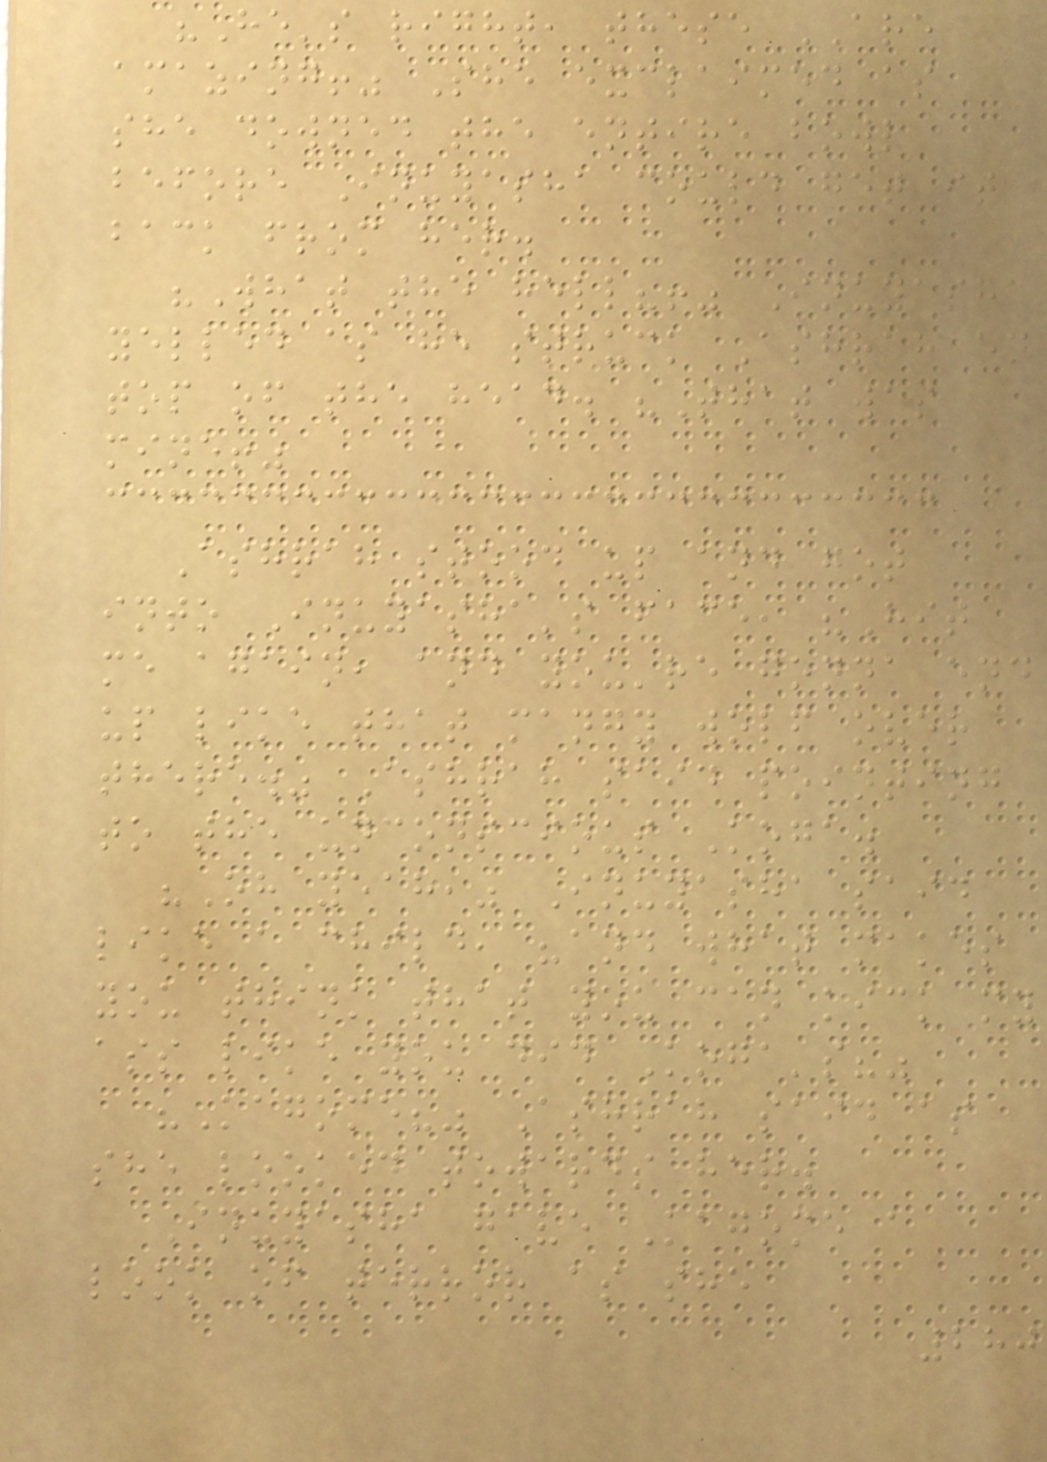"He's right, these ARE
amazing!" She exclaimed as
she downed the entire bowl
before Inuyasha could get it
back from her.
"What the hell?!" Inuyasha
yelled as he struck Ashrah on
top of the head. "That was
mine!"
Ashrah stood up and got
into Inuyasha's face, "Hit
me again, and you're gonna end
up like that mangy wolf over
there." Ashrah said pointing
to the unconscious Koga.
"Oh yeah," Inuyasha said
like a child, "and what makes
you think that you can kick my
ass like you did Koga's?"
"Kagome?" Ashrah said as
she looked towards her.
Inuyasha gave Kagome a
look of terror as she
280
